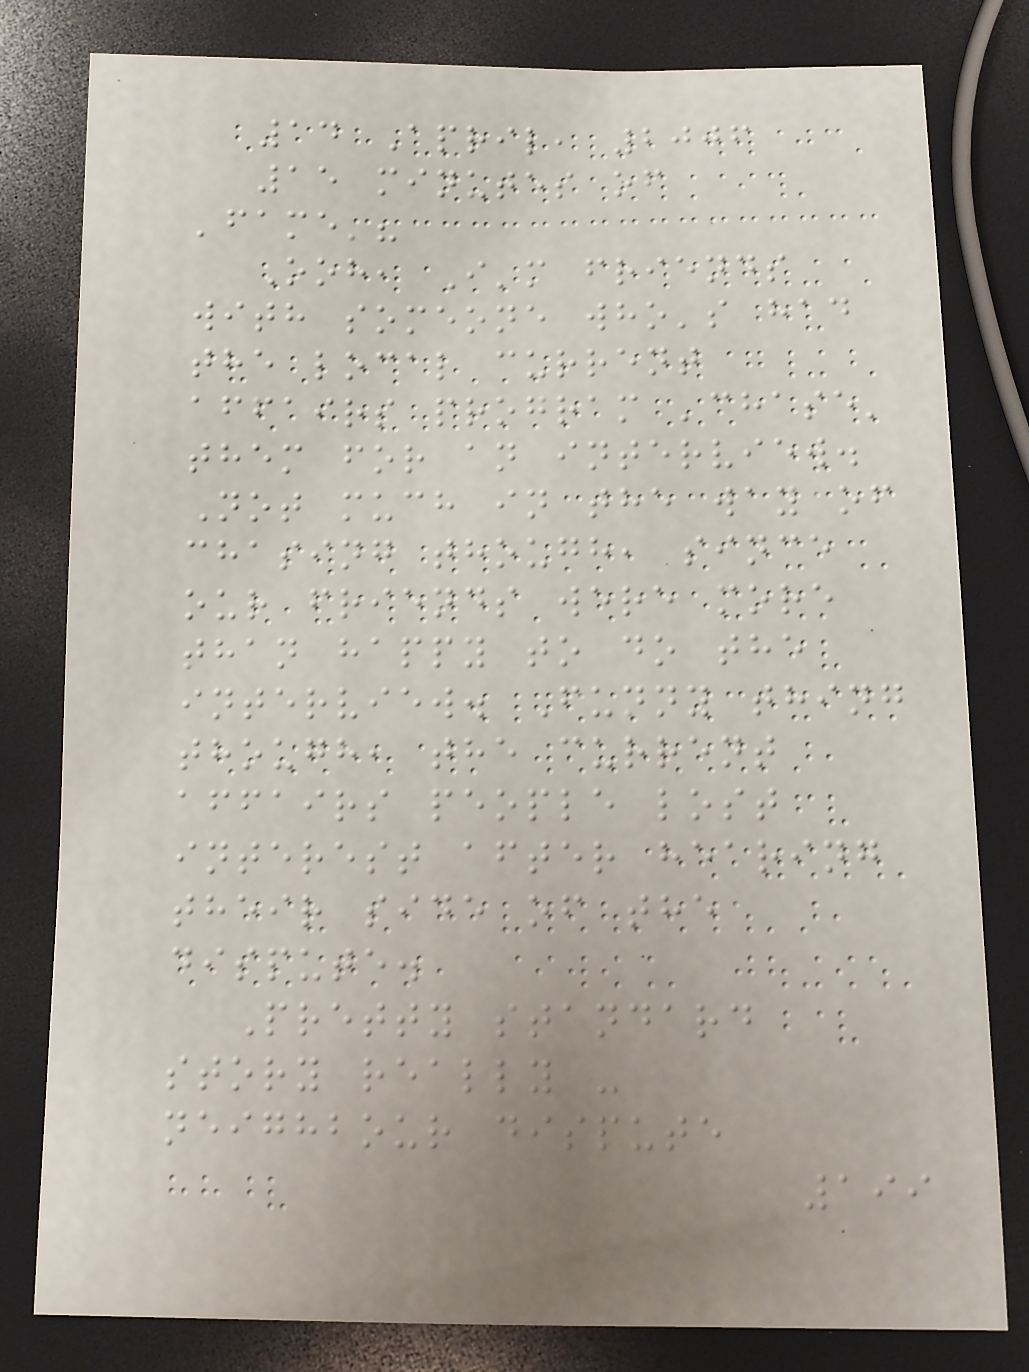14 April, 2006
15 minutes of
'fame'?
Ooh, I'm friends
with someone who's had
the local current
affairs program 'chase'
them for an interview.
Not much in the way of
chasing though, since
our friends were more
than happy to do the
interview. Funny thing
though, the current
affairs people lost
interest after hearing
their side of the
dispute.
Pretty standard
story really -
neighbour dispute
199
